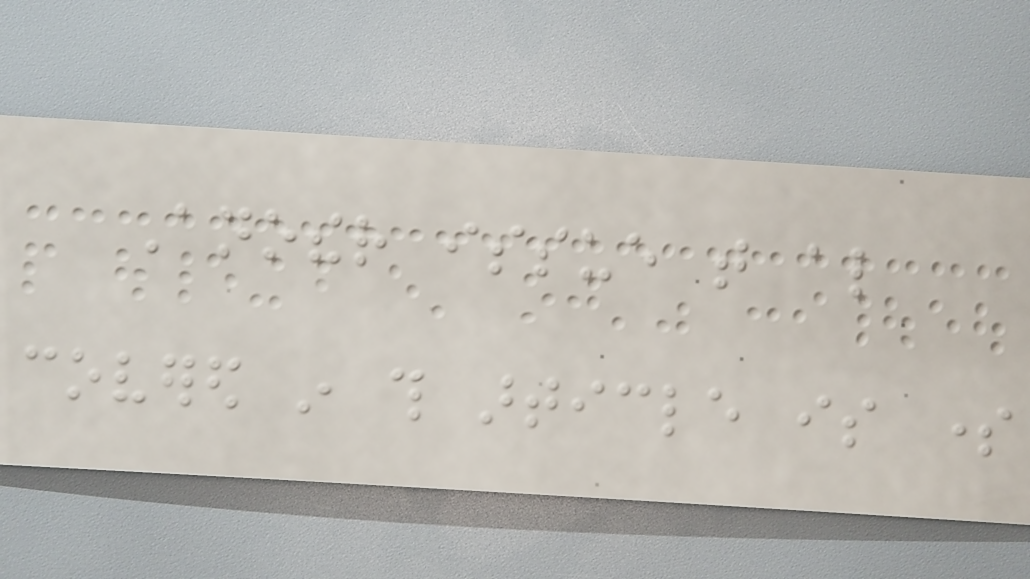Another issue that also
covered in this article is some
